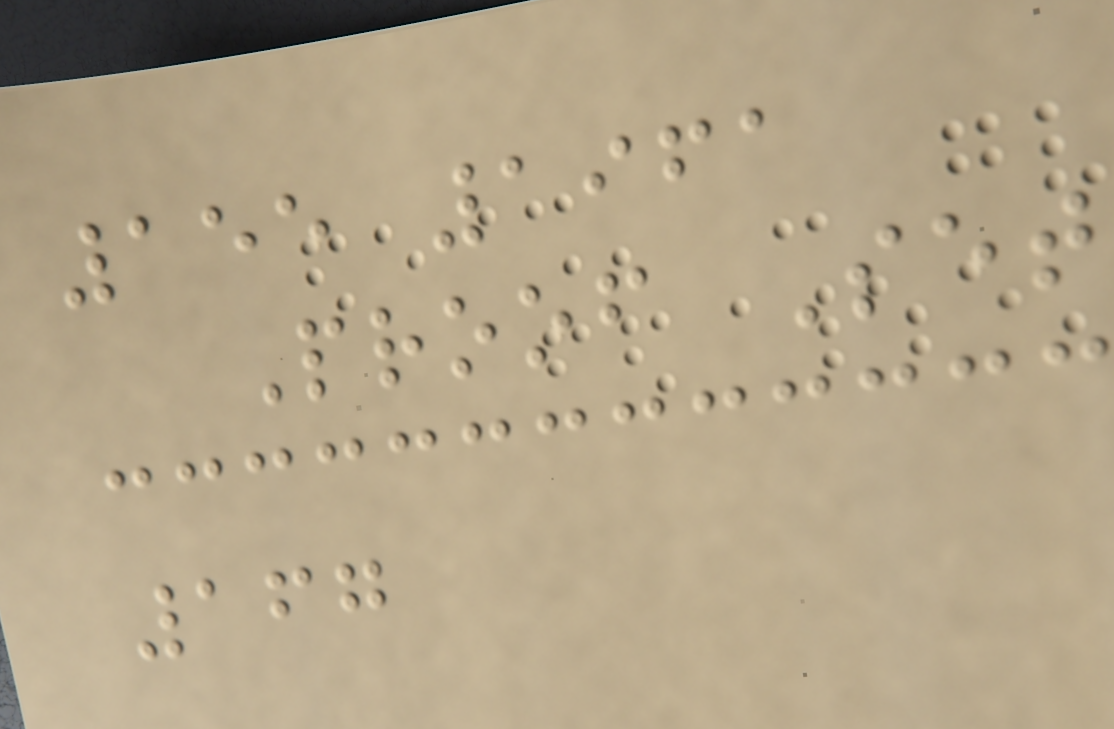155 1961
Proof Set
167
